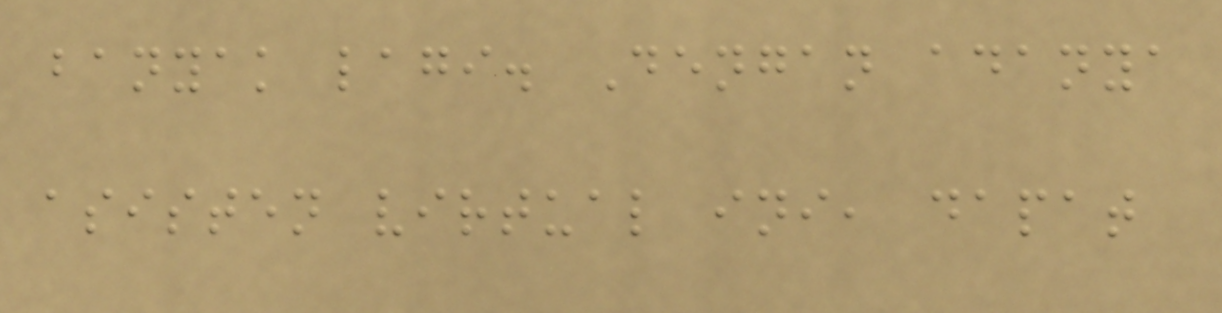banyak lagi. Dengan adanya
asisten virtual ini, dapat
